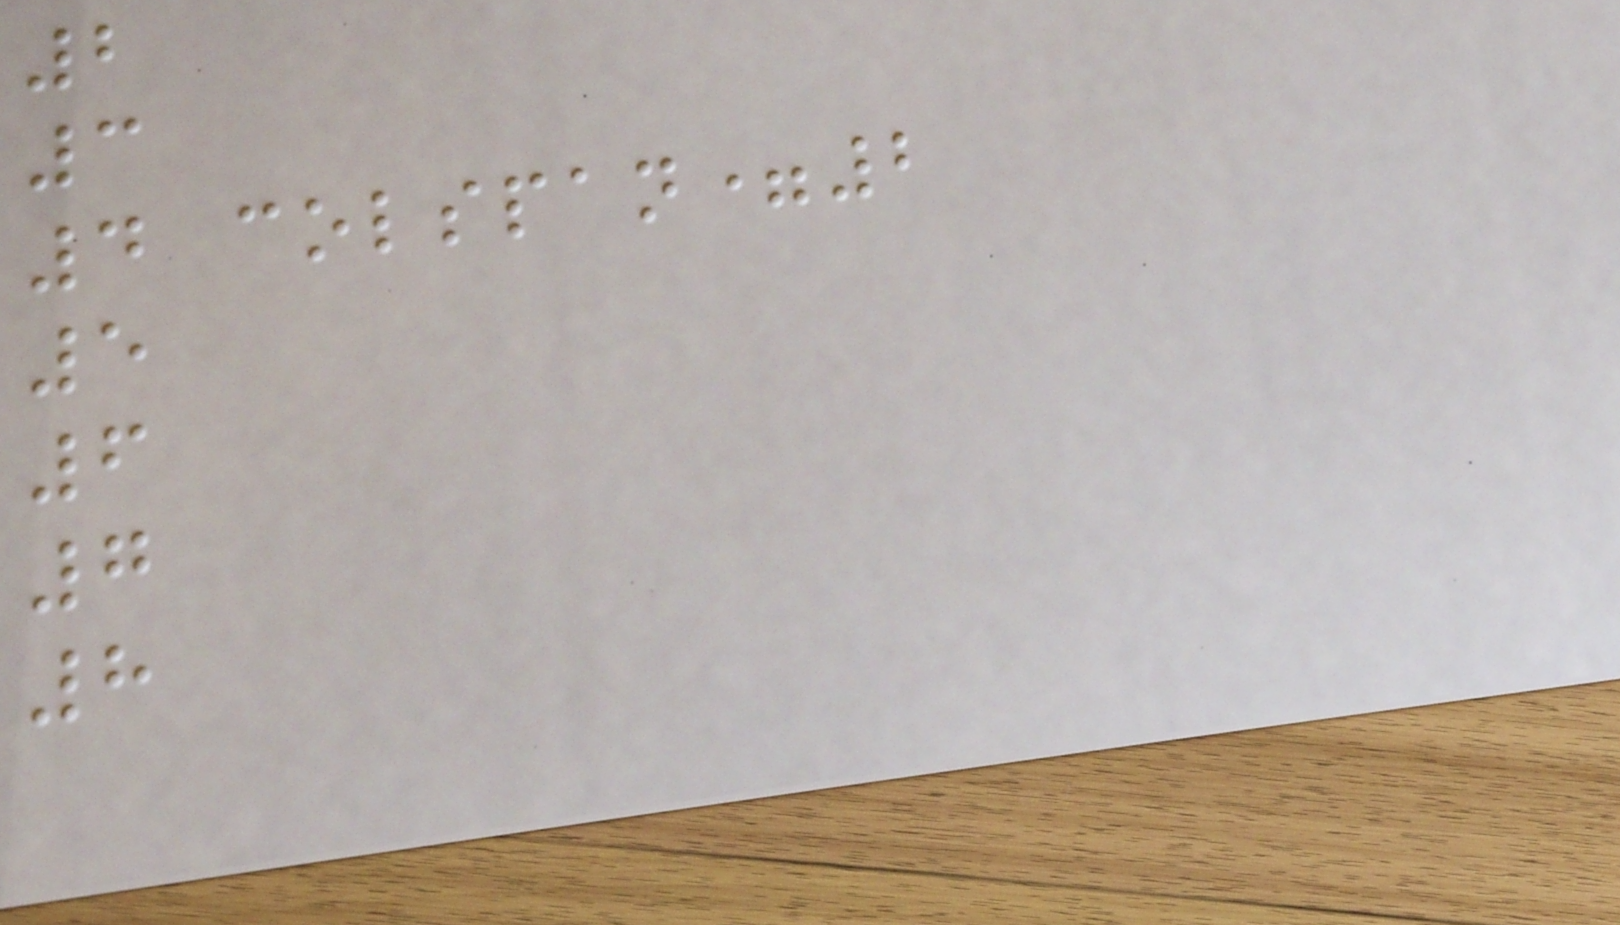2
3
4 colspan=2
5
6
7
8
